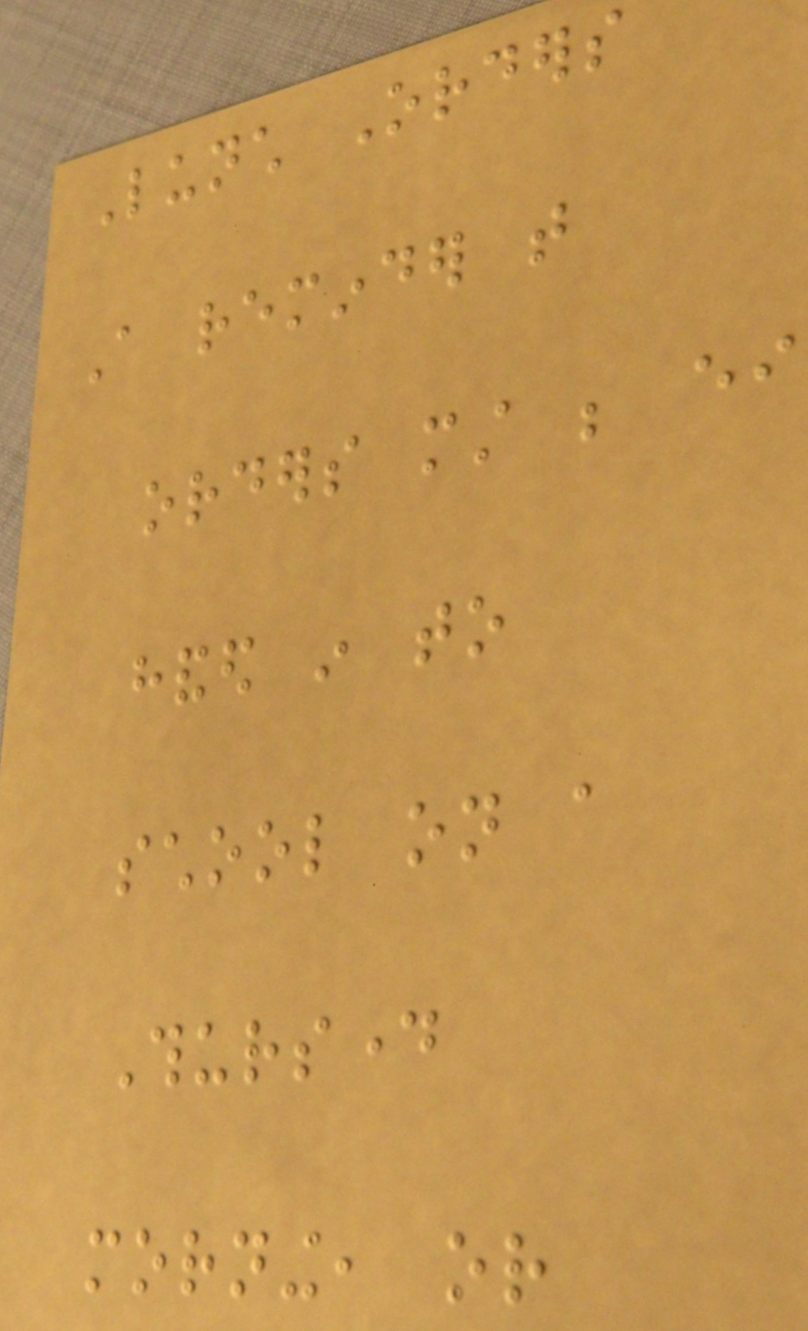Lunch Orders
A reminder that
orders must be either
handed in to
school on a
Thursday
morning, or
